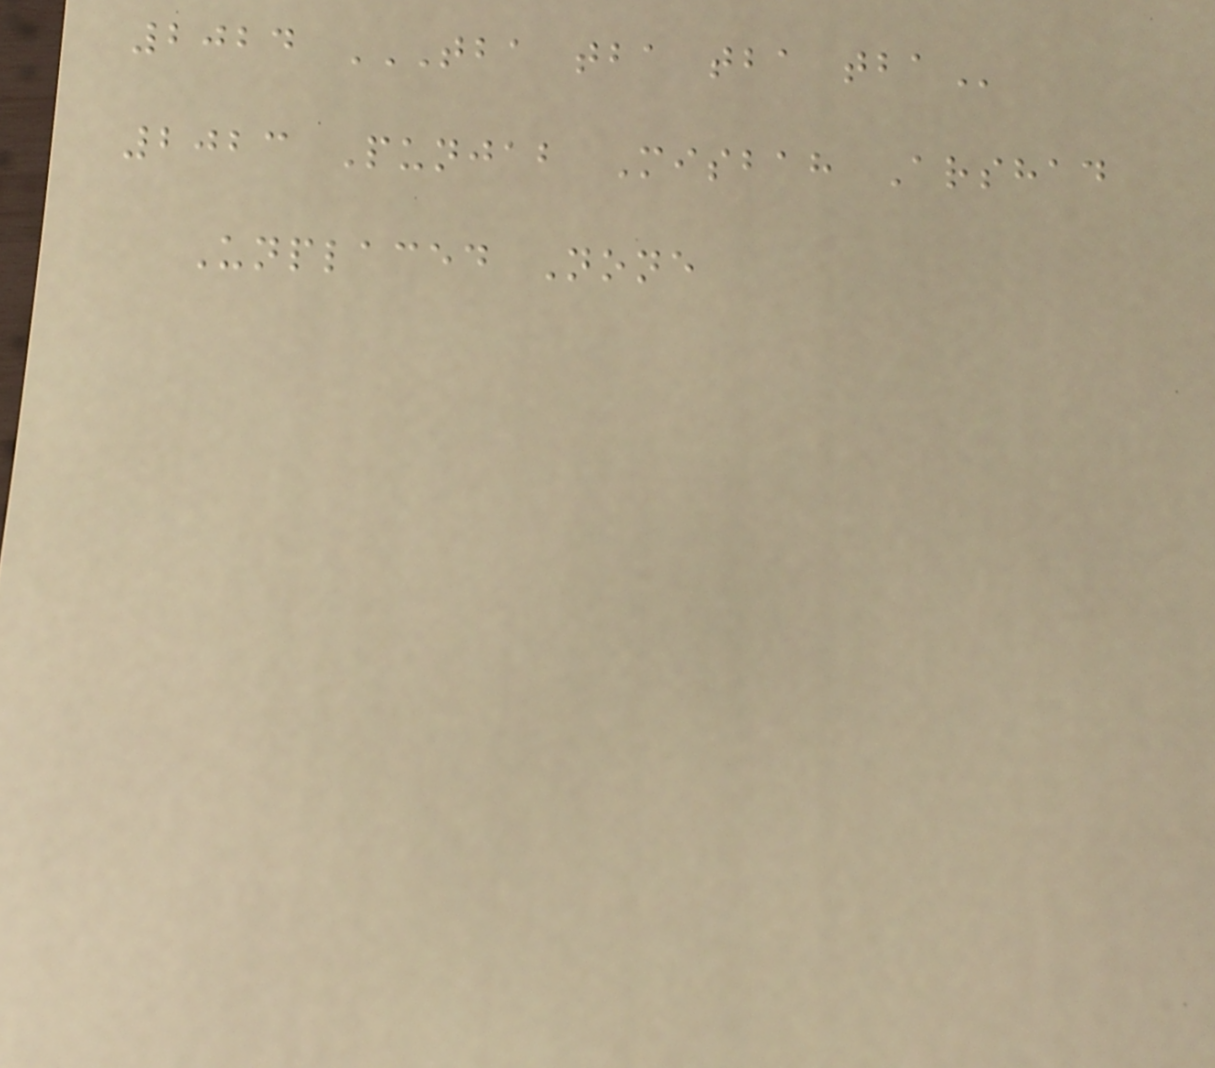2024 TBA TBA TBA TBA
2023 Punjab Misbah Arshad
Unplaced None
